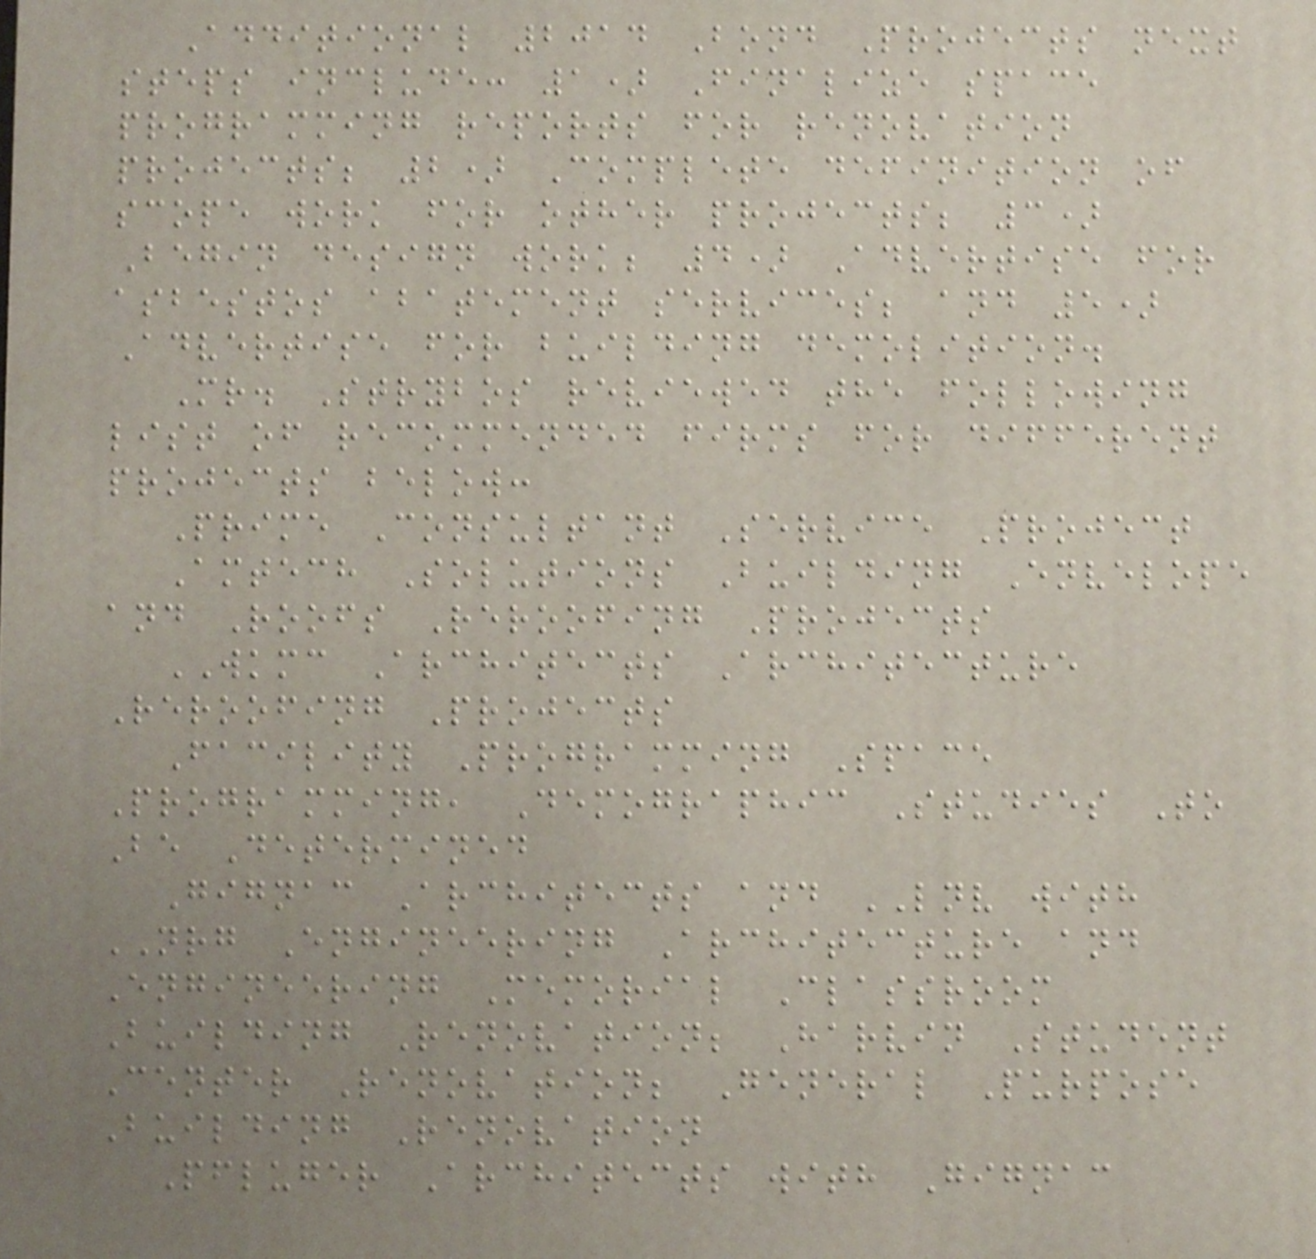Additional 2014 Bond Projects next
steps include: 1) Finalize space
programming reports for renovation
projects; 2) Complete definition of
scope work for other projects; 3)
Begin design work; 4) Advertise for
asbestos abatement services; and 5)
Advertise for building demolition.
Mr. Strybos reviewed the following
list of recommended firms for different
projects below:
Prime Consultant Service Project
Amtech Solutions Building Envelope
and Roofs Reroofing Projects
WKMC Architects Architecture
Reroofing Projects
Facility Programming Space
Programming, Demographic Studies To
Be Determined
Gignac Architects and LNV with
NRG Engineering Architecture and
Engineering Memorial Classroom
Building Renovation; Harvin Student
Center Renovation; General Purpose
Building Renovation
Pfluger Architects with Gignac
